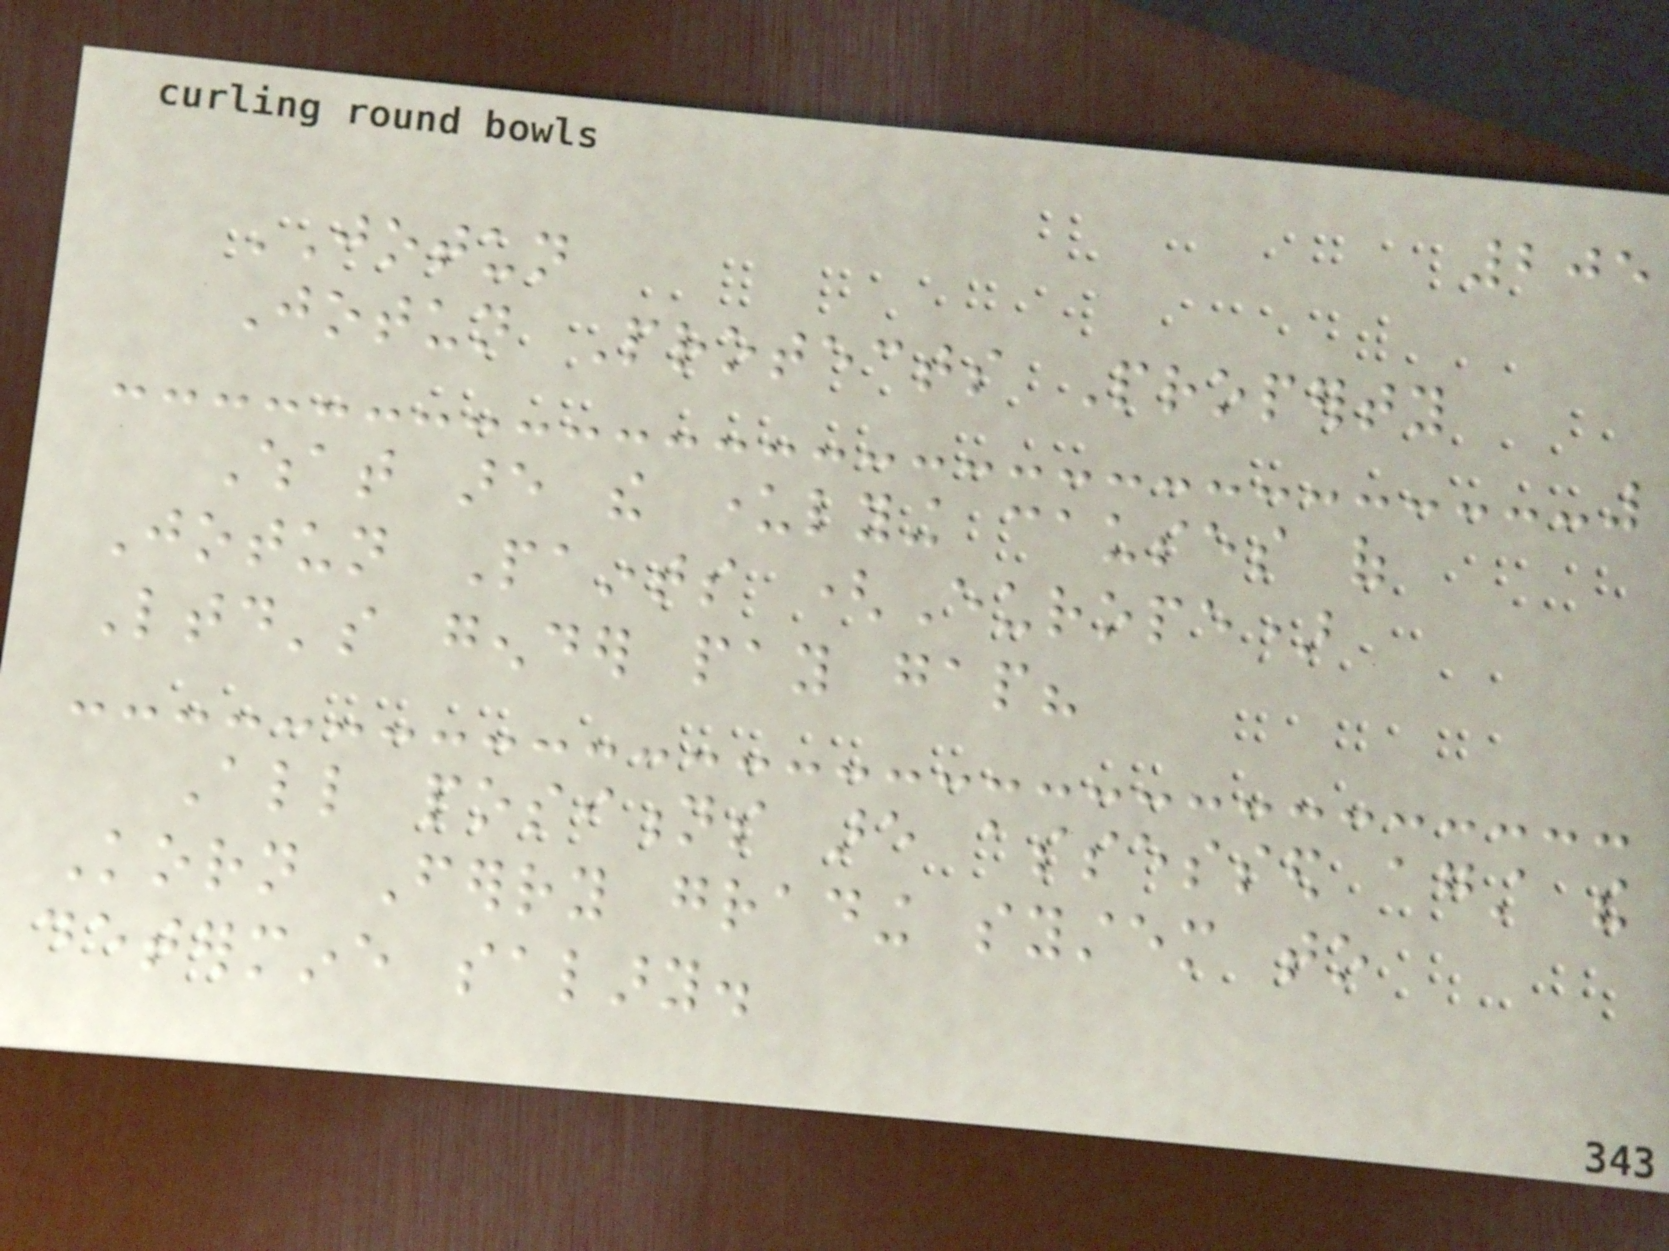205
JOTUN
Jotun Protects Property
What are the underlying causes of
Jotun Paints (Europe)
Ltd's gender pay gap?
All positions are assessed against the
Korn Ferry grading system to
determine salary.
